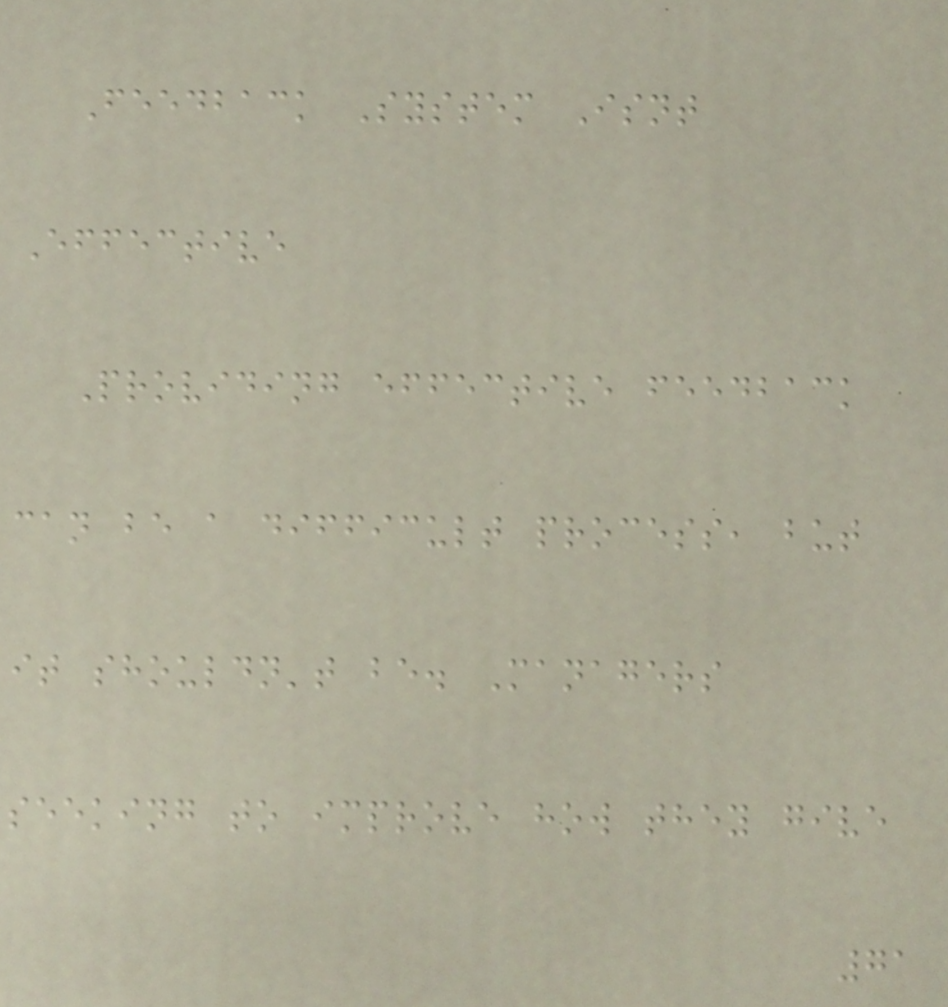Feedback System Isnt
Effective
Providing effective feedback
can be a difficult process, but
it shouldn't be. Managers
seeking to improve how they give
71
